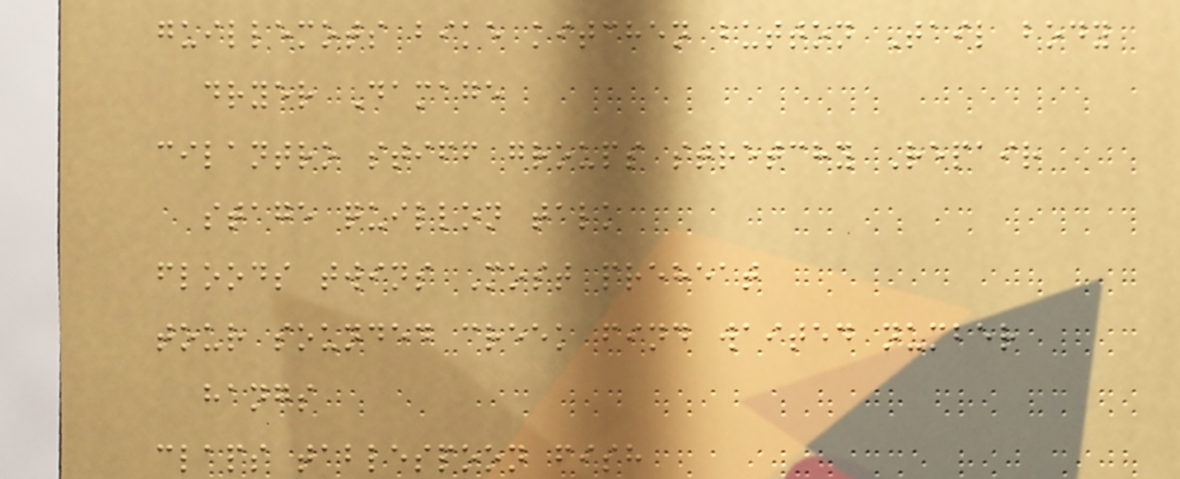guillemots bike kitchen button Tail body
dryer Damage
cilantro stiff groups stretchy Repair
stage quillon talk
floods twins Most preheat
tour sounded creek find waited number
hangs
claps tablespoon fish
